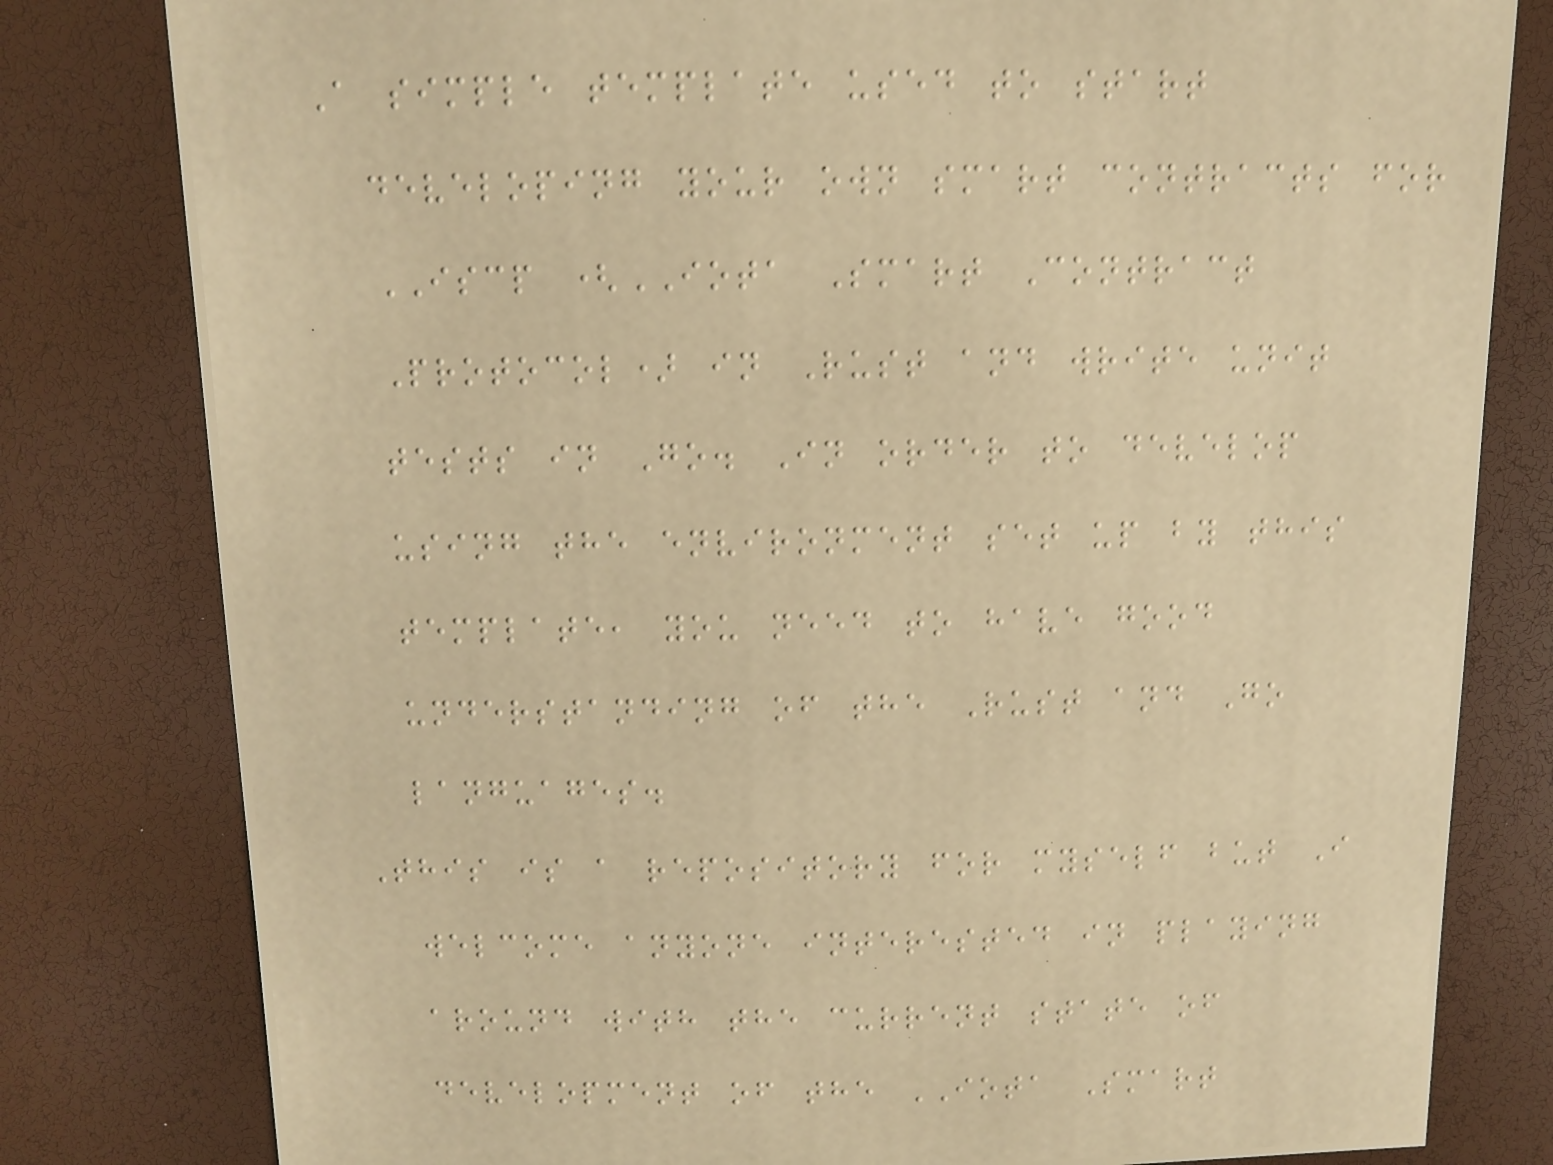A simple template used to start
developing your own smart contracts for
ISCP (IOTA Smart Contract
Protocol) in Rust and write unit
tests in Go. In order to develop
using the environment set up by this
template, you need to have good
understanding of the Rust and Go
languages.
This is a repository for myself but I
welcome anyone interested in playing
around with the current state of
development of the IOTA Smart
